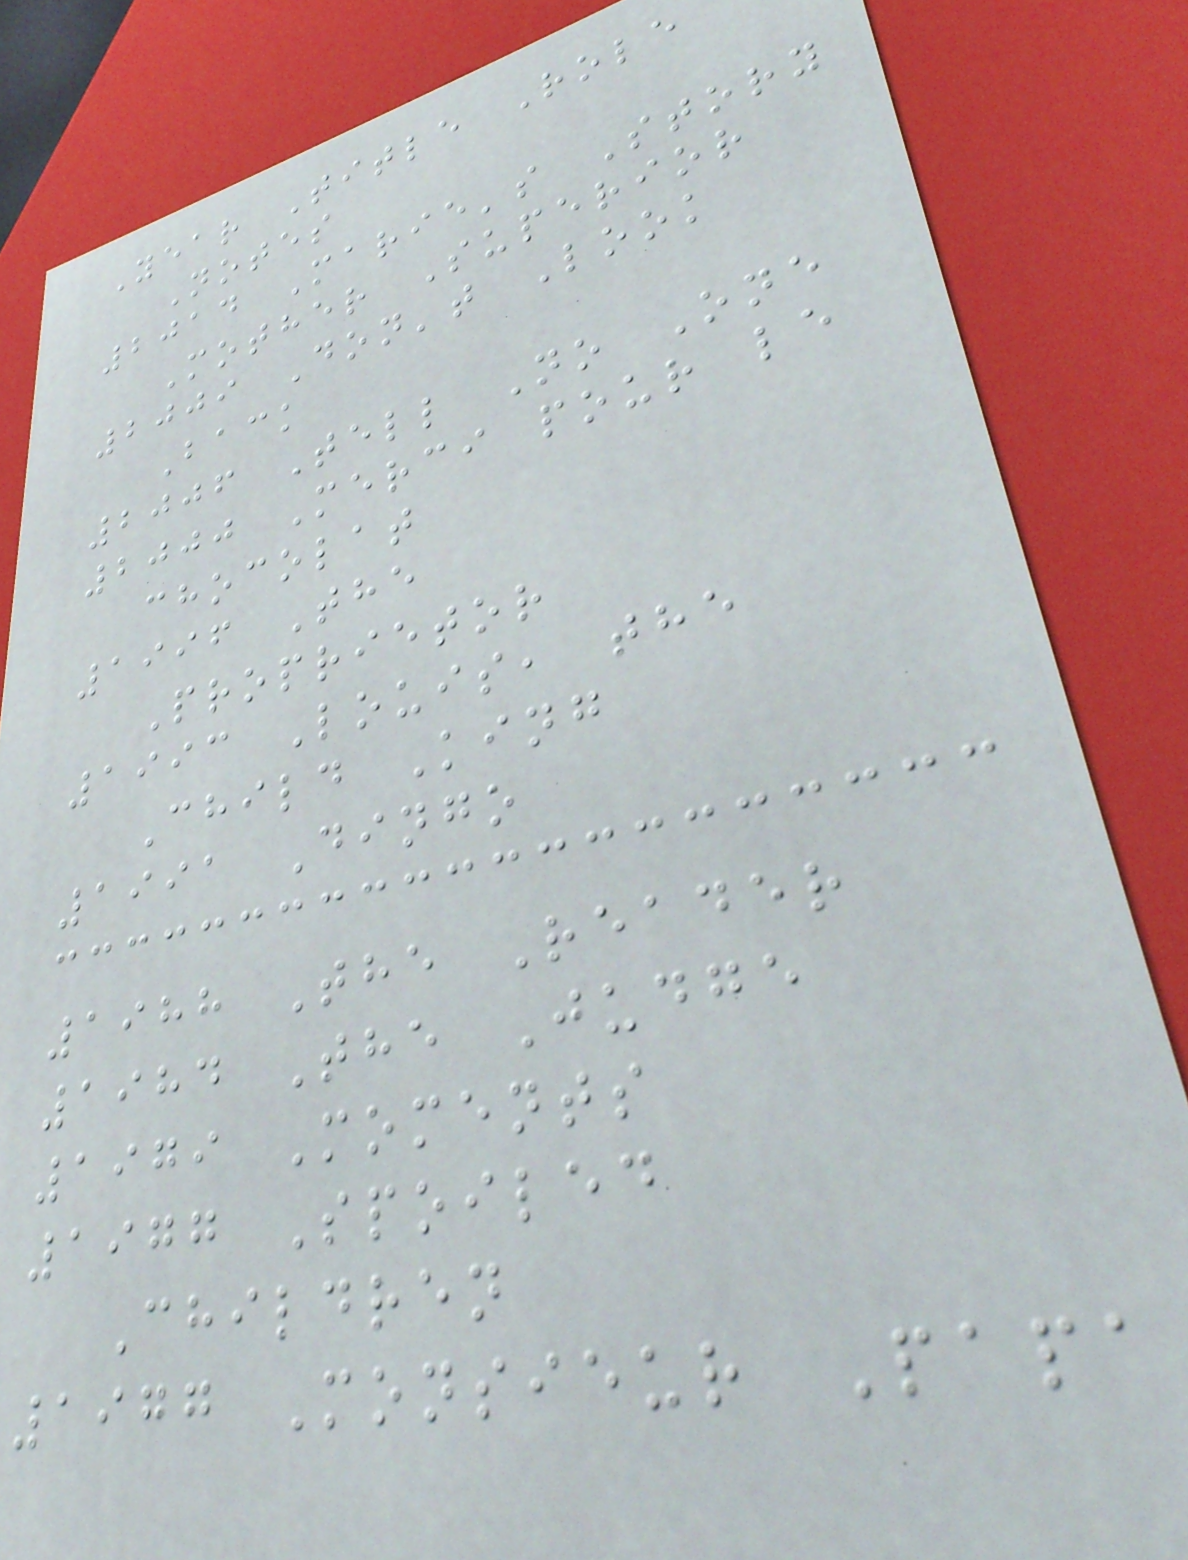Year Title Role
Notes
2014 Marie's Story
Mother Superior
2009 Don't Look
Back
2006 Tell No One
2000 Merci pour le
chocolat
1996 The
Proprietor
1993 Louis, the
Child King
1991 Dingo
1988 The Reader
1984 The Judge
1979 Moments
1977 Spoiled
Children
1977 Monsieur Papa
